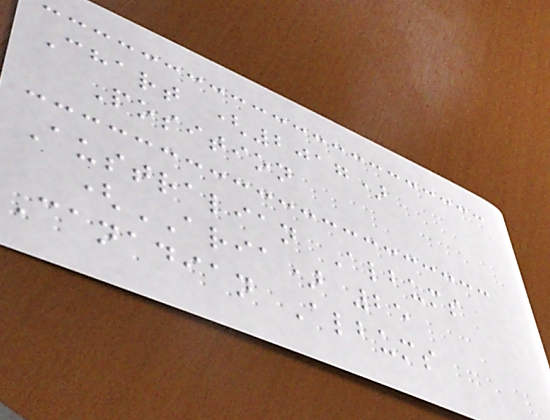Chart (2017)
Position
Australian Albums
(ARIA) 25
Canadian Albums
